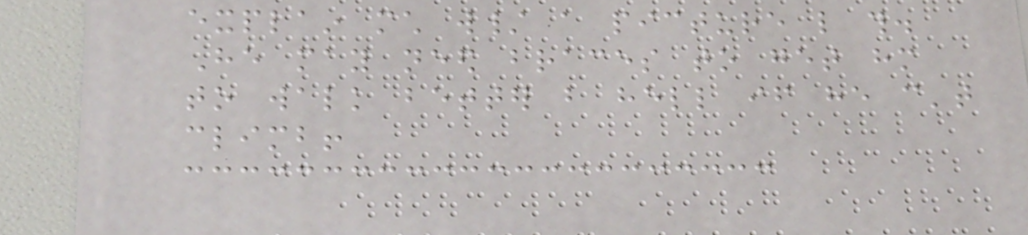explain much w/ a picture like this.
He may need braces to get him
to walk better but hell if he can't
climb!
